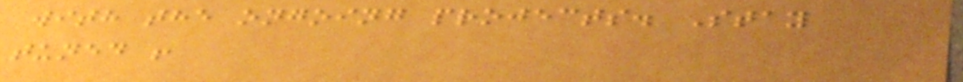with the ongoing projects. Stay
tuned !
